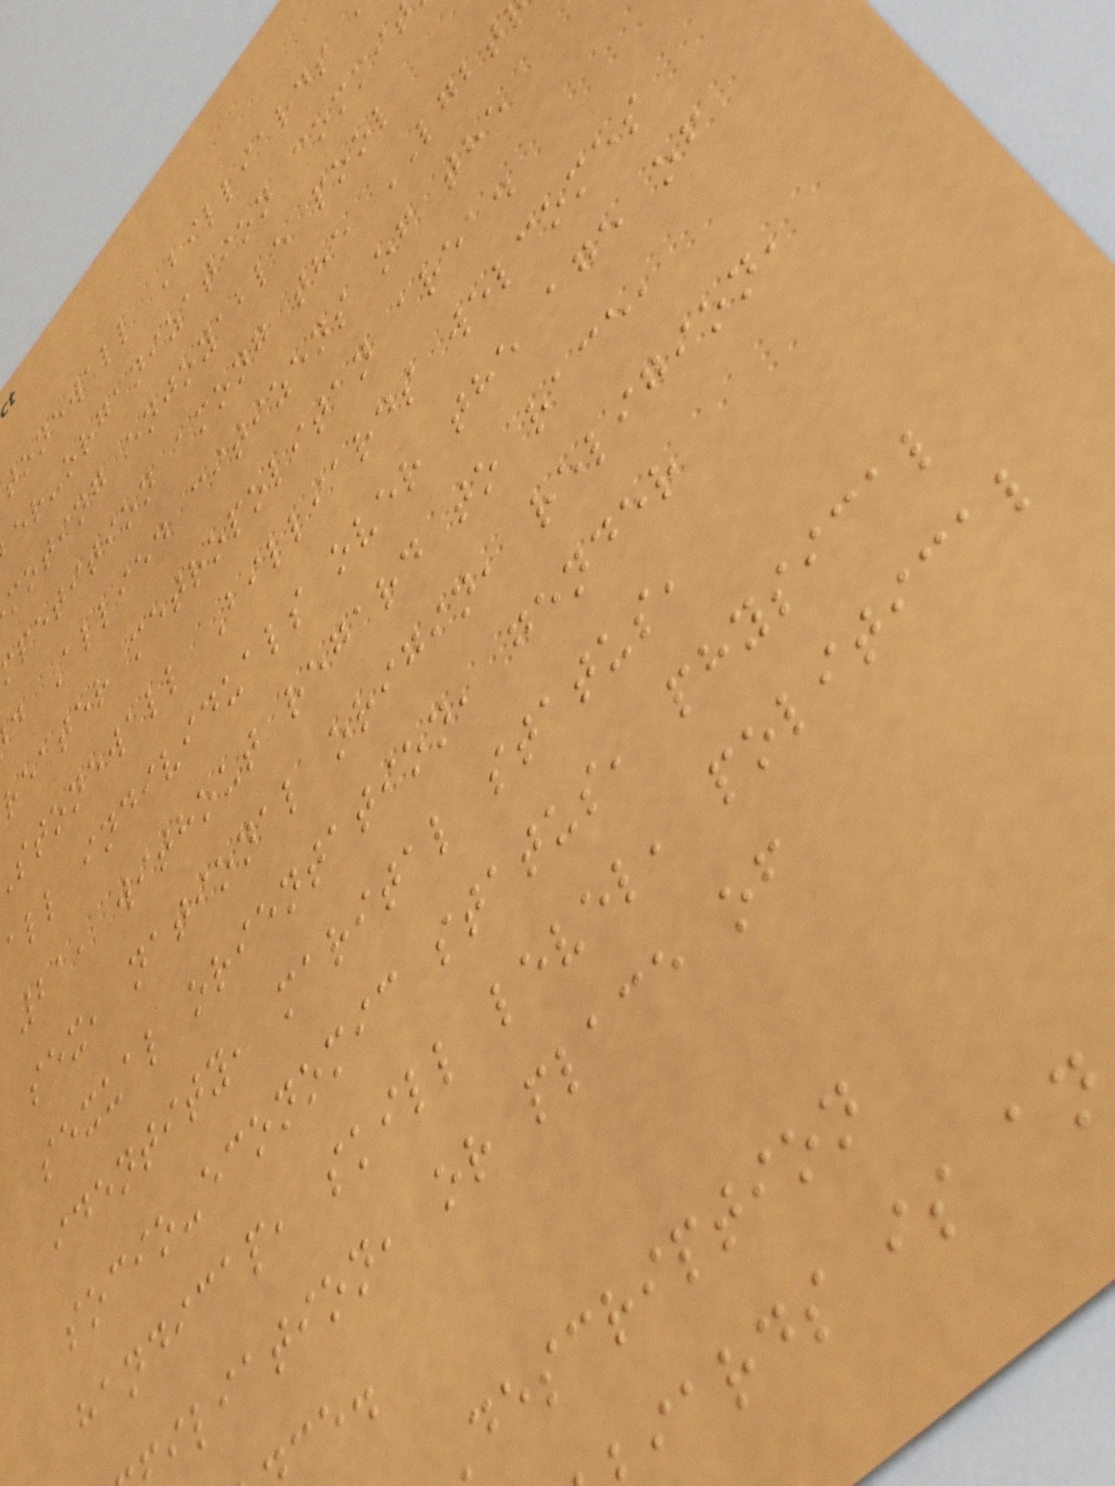tonewall Billiards
er-organization commi
moting enjoyable pool
petition among the LGBT
d Allied citizens of the
reater metropolitan area.
stonewall Billiards welcomes
all individuals over the age of
21, without regard to race,
sex, national origin, religion,
sexual orientation, gender
identity, marital status,
socio-economic status, physical
handicap, skill level, political
iliation, or place of
description
iards is an
